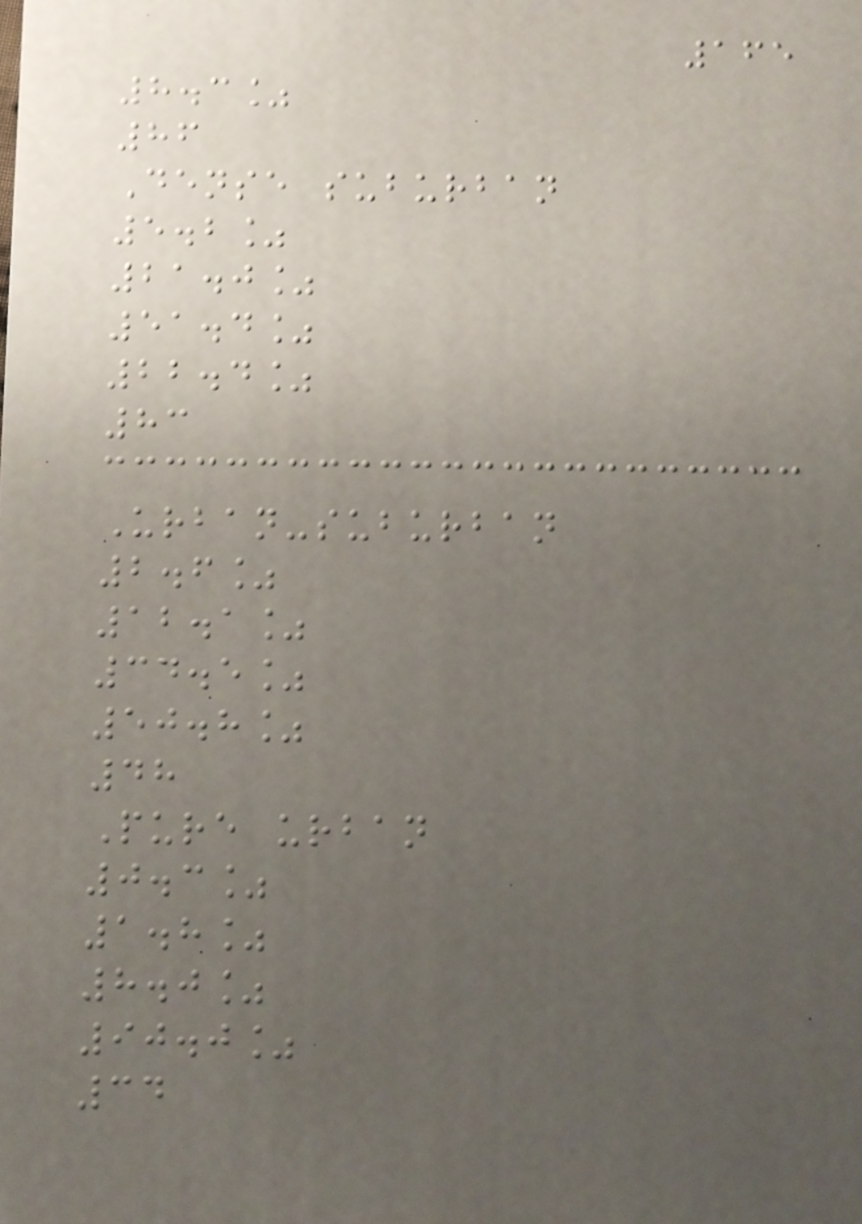165
8.3%
86
Dense suburban
5.2%
21.0%
51.4%
22.4%
83
Urban-suburban
2.6%
12.1%
34.5%
50.8%
48
Pure urban
0.3%
1.8%
8.0%
90.0%
34
